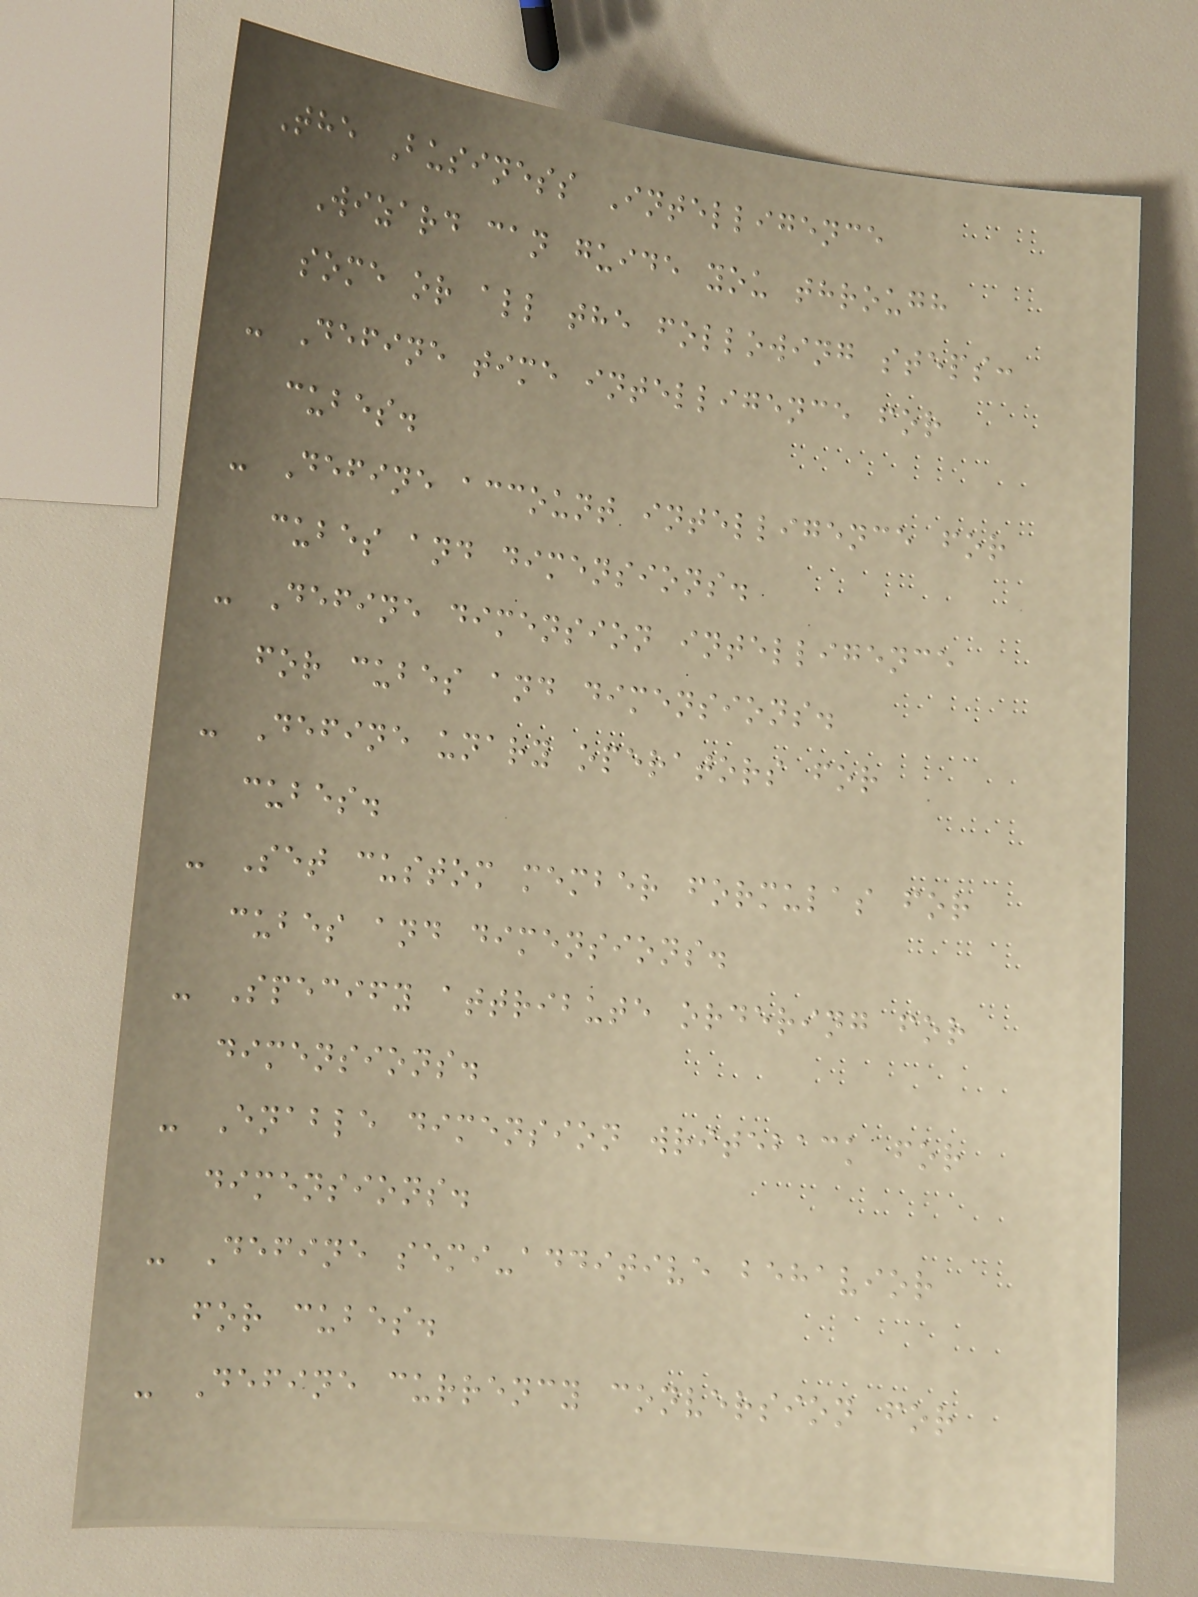The Business Intelligence
Wizard can guide you through
some or all the following steps:
- Define time intelligence for
cubes.
- Define account intelligence for
cubes and dimensions.
- Define dimension intelligence
for cubes and dimensions.
- Define unary operators for
cubes.
- Set custom member formulas for
cubes and dimensions.
- Specify attribute ordering for
dimensions.
- Enable dimension writeback for
dimensions.
- Define semi-additive behavior
for cubes.
- Define currency conversion for
